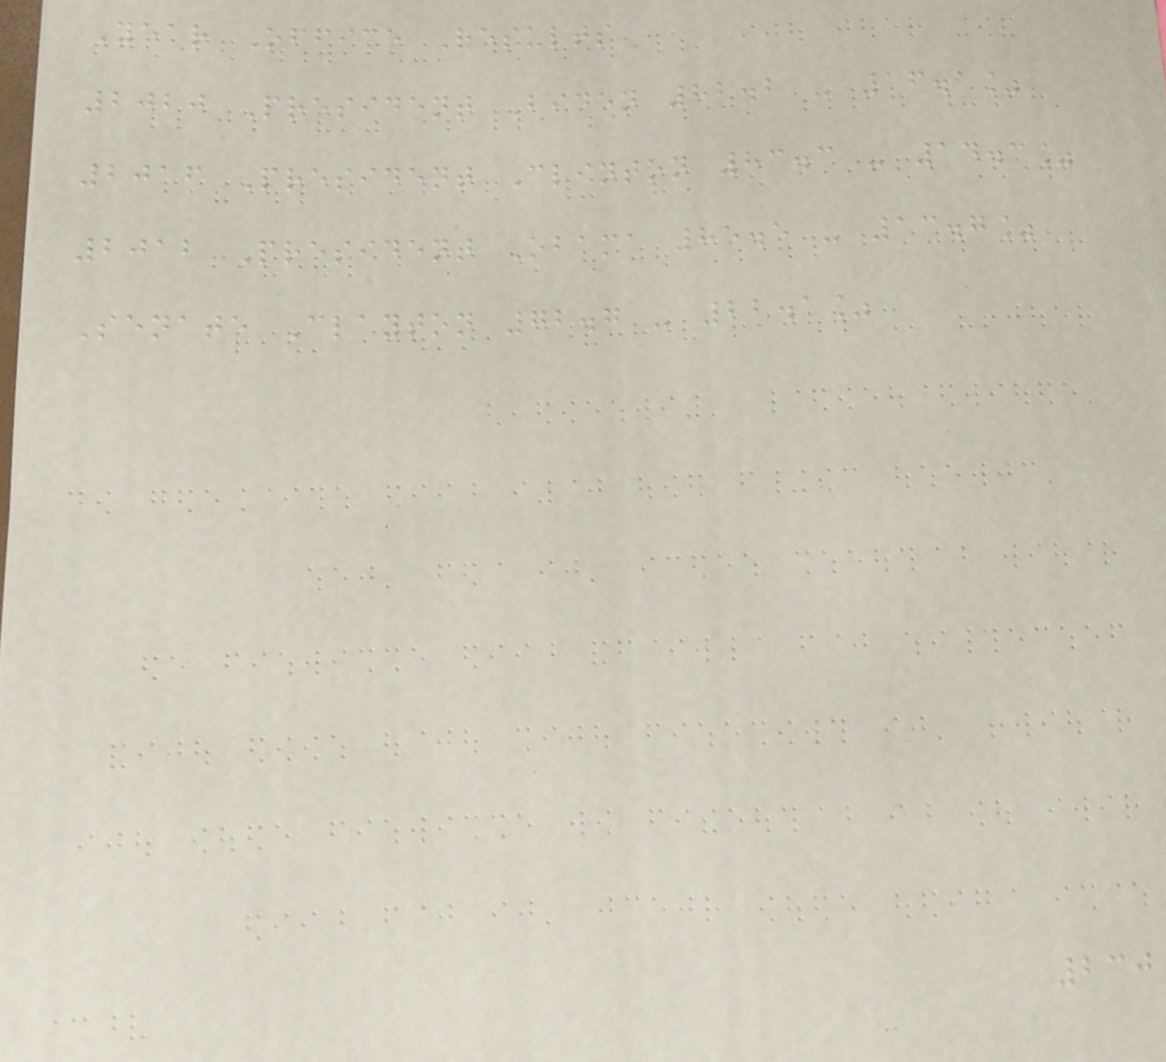Year Office Results
2020 President Biden 82.2 - 16.1%
2016 President Clinton 83.3 - 14.3%
2012 President Obama 85.5 - 13.7%
Senate Clayton 72.7 - 22.1%
230
